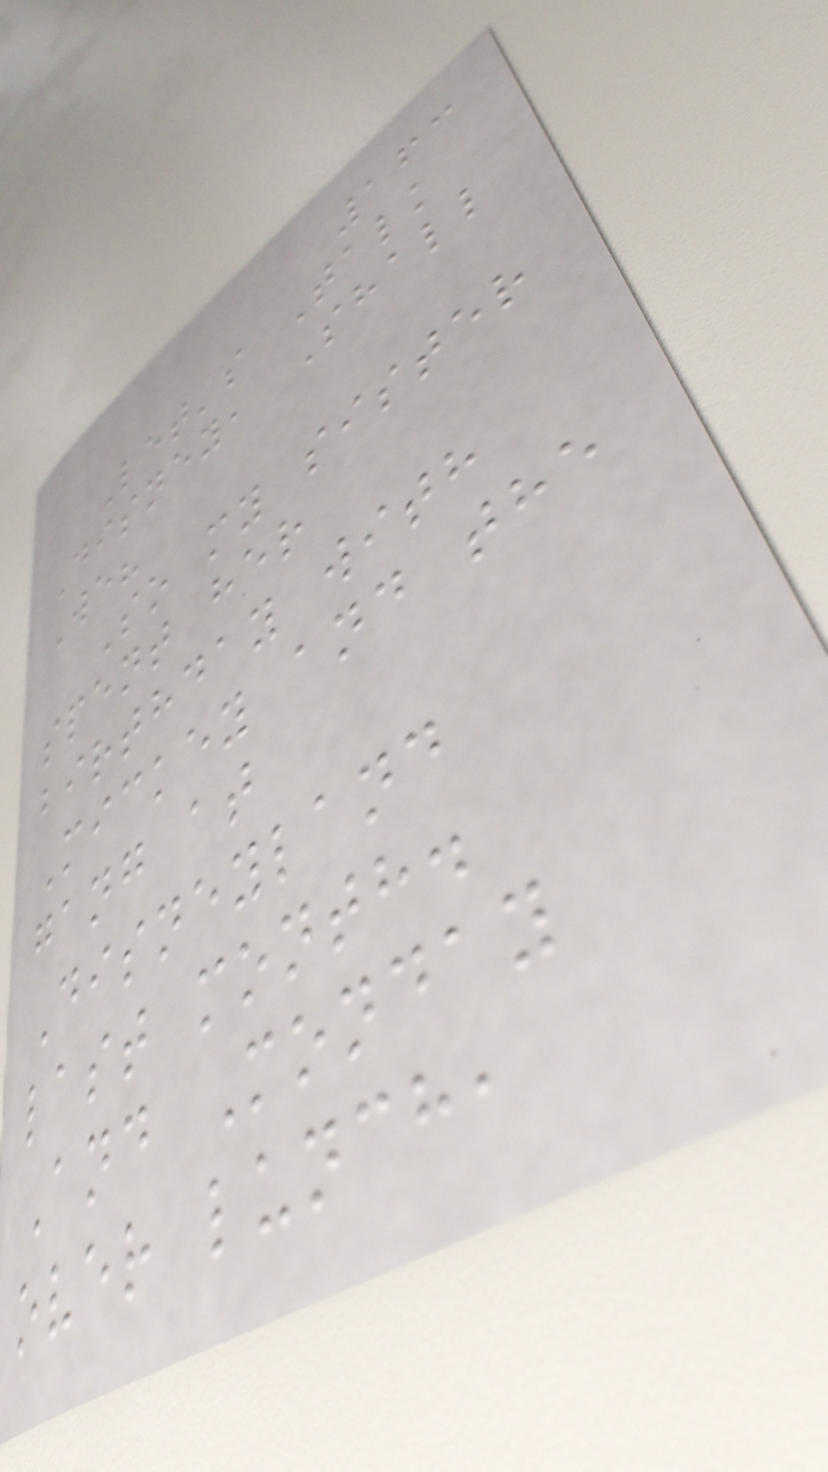163
Let's Talk
Disney, Shall
We?
So my sister
spent her
birthday with
Mickey and the
gang at
Disneyland
last month.
And Monday
over lunch,
